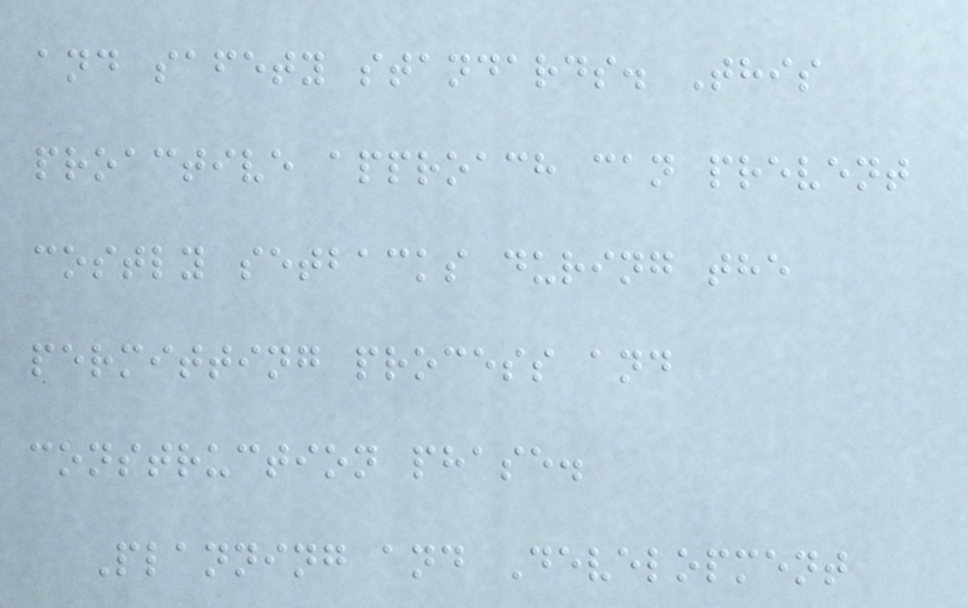and safety standards. This
proactive approach can prevent
costly setbacks during the
permitting process and
construction phase.
Planning and Development
